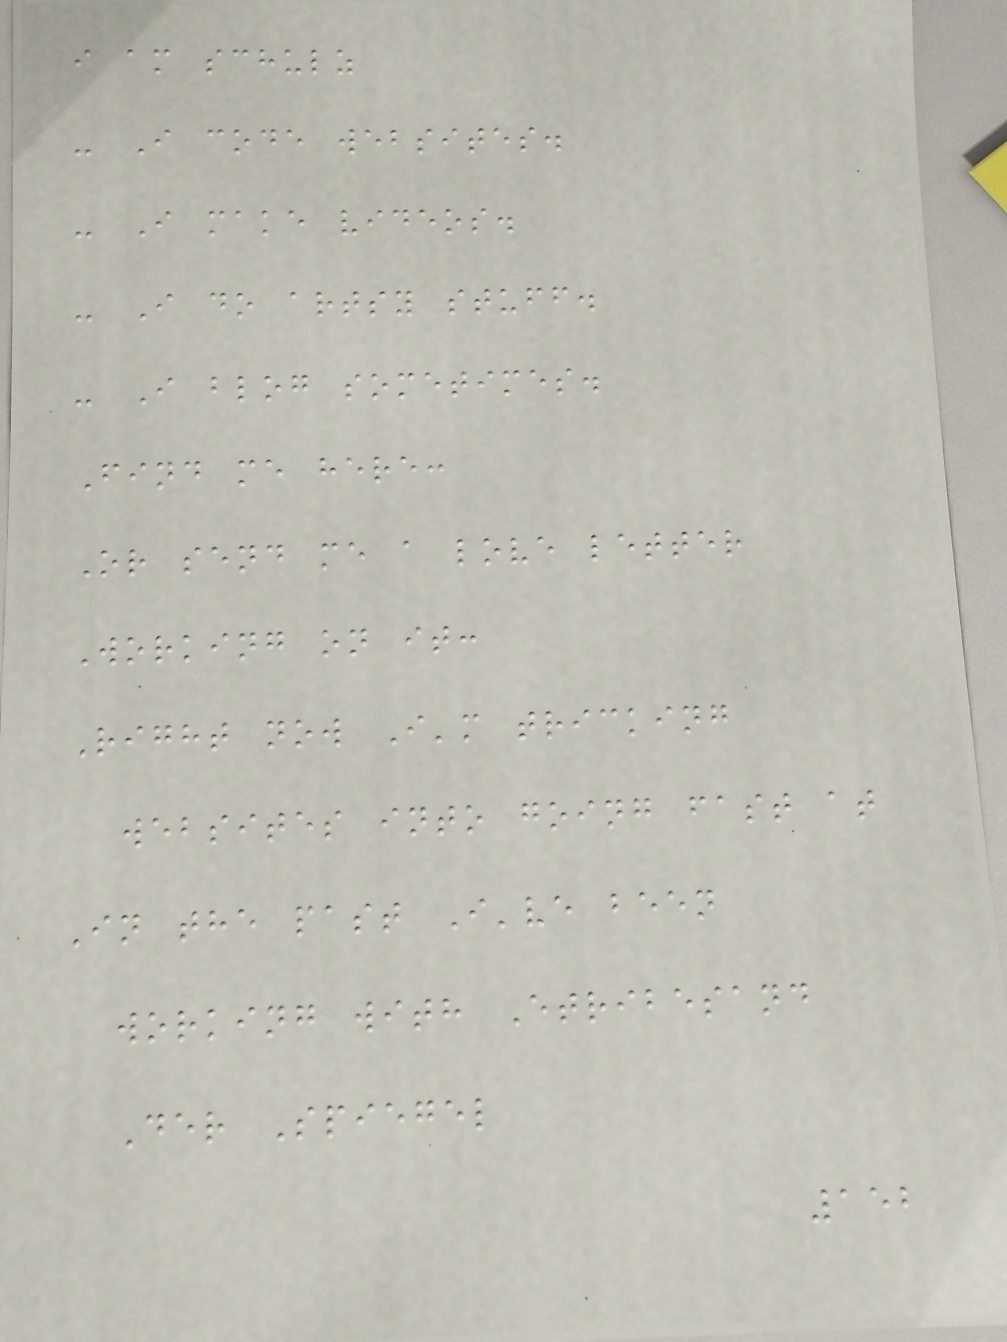i am schulz
- I code websites.
- I make videos.
- I do artsy stuff.
- I blog sometimes.
Find me here:
Or send me a love letter
Working on it:
Right now I'm tricking
websites into going fast at
In the past I've been
working with Etribesand
Der Spiegel
152
